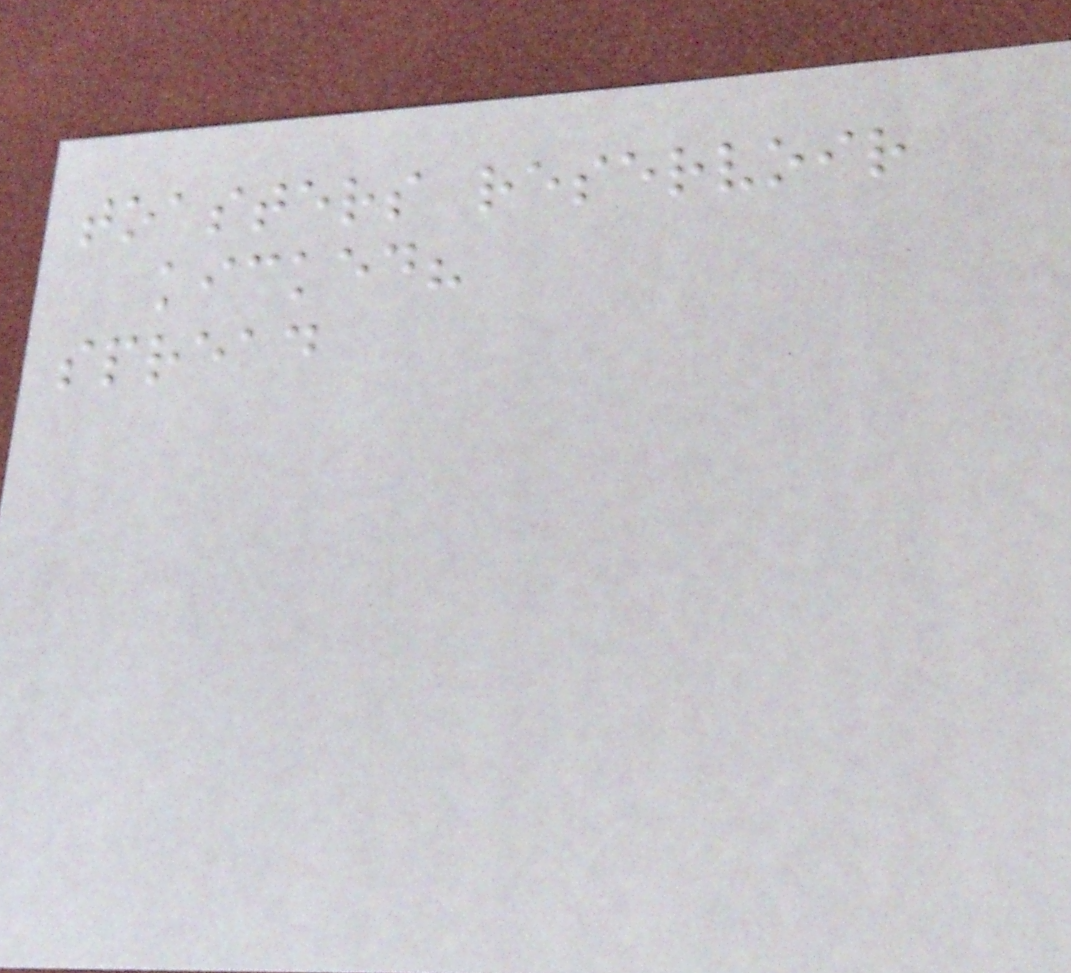toasters reservoir
kicked?
spread
